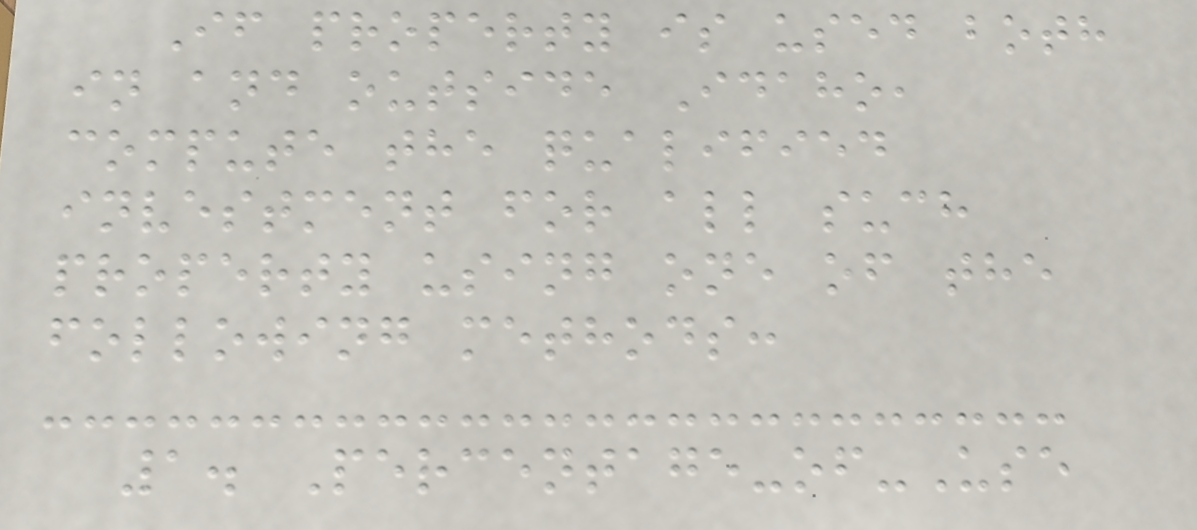If property is used both
in and outside Idaho,
compute the qualified
investment for all such
property using one of the
following methods:
1. Percentage-of-Use
